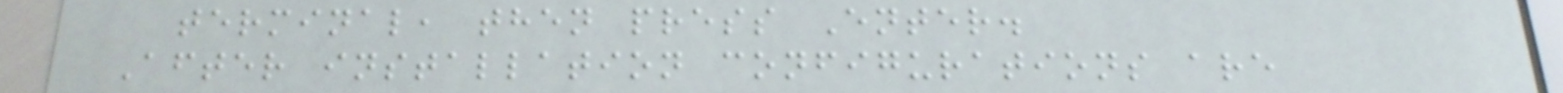terminal, then press Enter.
After installation configurations are
